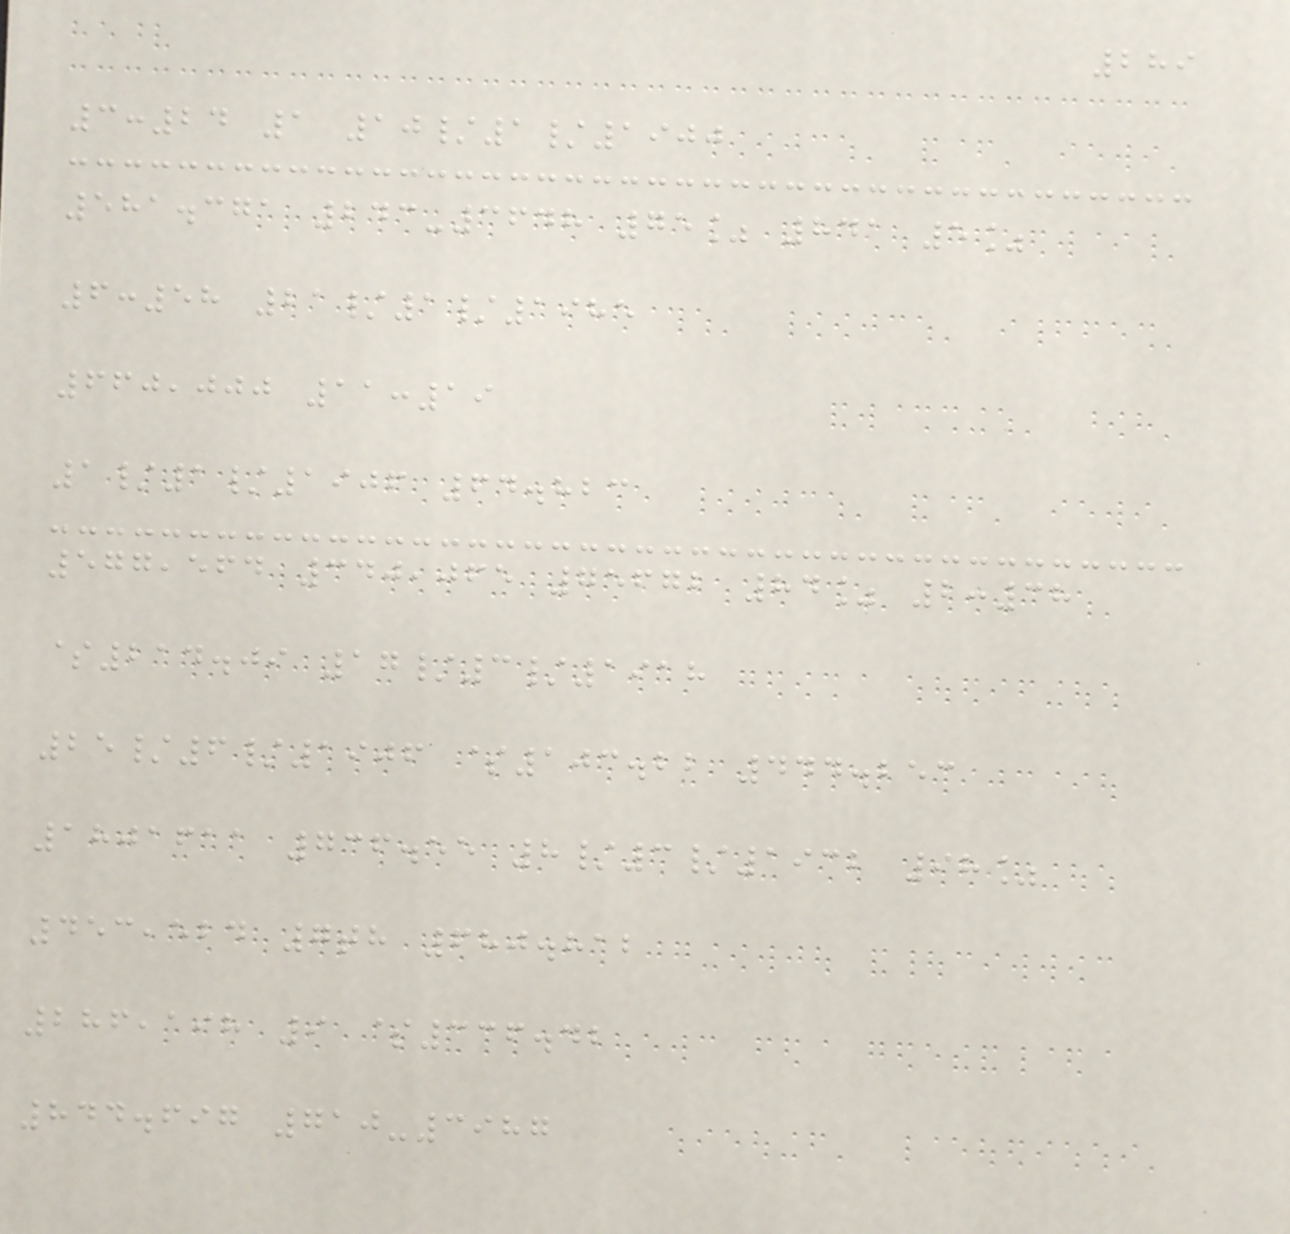289
3:24 1 10/1/1900
581.371 243-3648 75% 841 5%
6:58 21/1/1985
660,000 11:19
1/1/1906 64.823
577,564 340,065 75672 84% 2:38
$214.09 17/3/1918
25/6/1906 $103.22 444.253
1801611 736.55 8/3/1932 98%
453,524 7th 680.812
286,198 9 $336.42
844.697 710-3987
